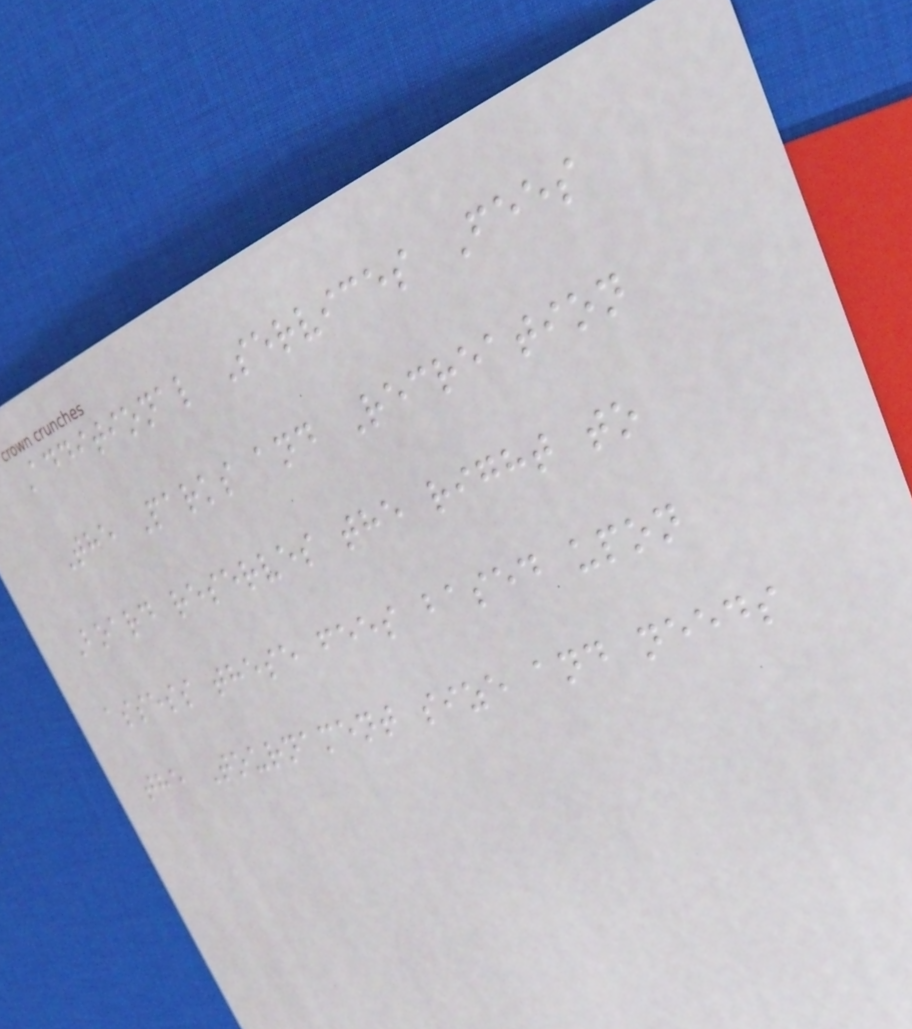Additional Services Fees
The Parks and Recreation
Board reserves the right to
assess these fees based upon
the Tournament size and needs
